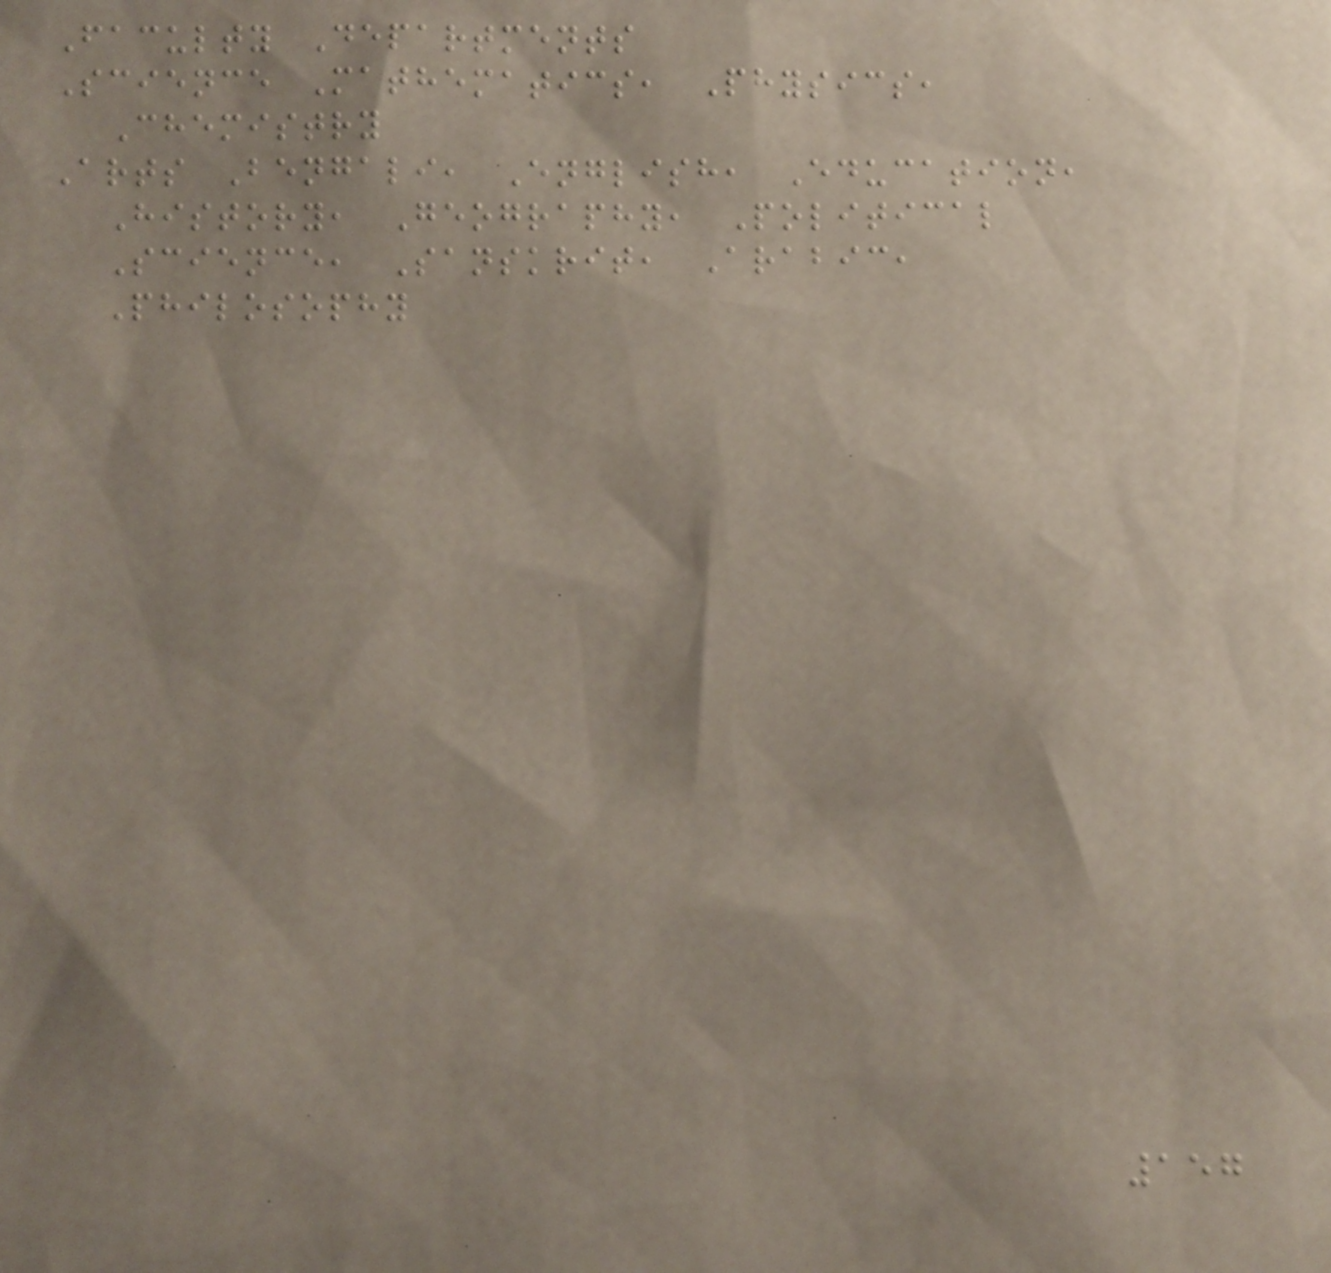Faculty Departments
Science Mathematics, Physics,
Chemistry
Arts Bengali, English, Education,
History, Geography, Political
Science, Sanskrit, Arabic,
Philosophy
157
